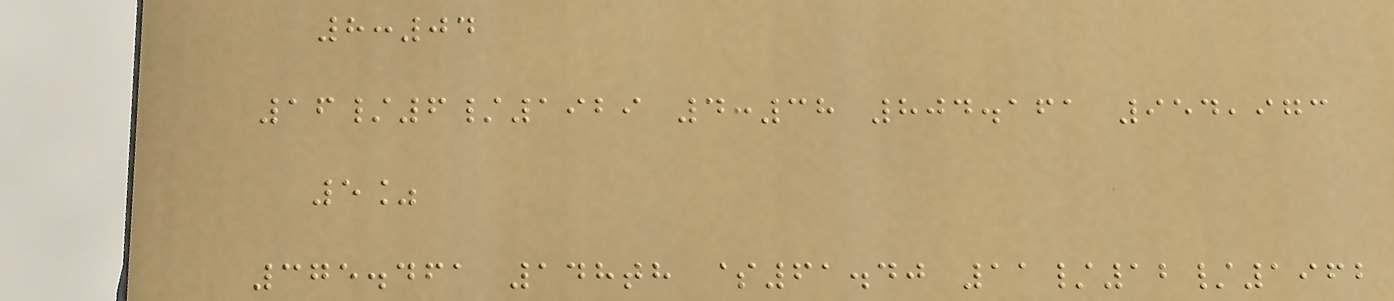8:04
16/6/1929 4:38 804.161 954,973
5%
375.461 148th $61.40 11/12/1962
